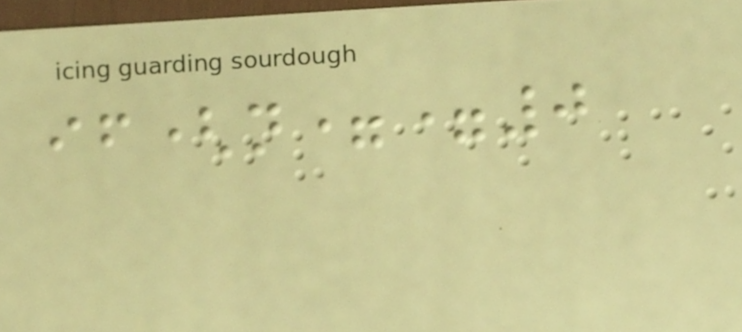if(n==0
